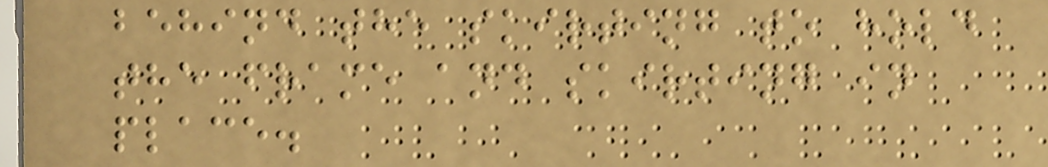behind the skirting to hold
the frame and skirting in
place.
